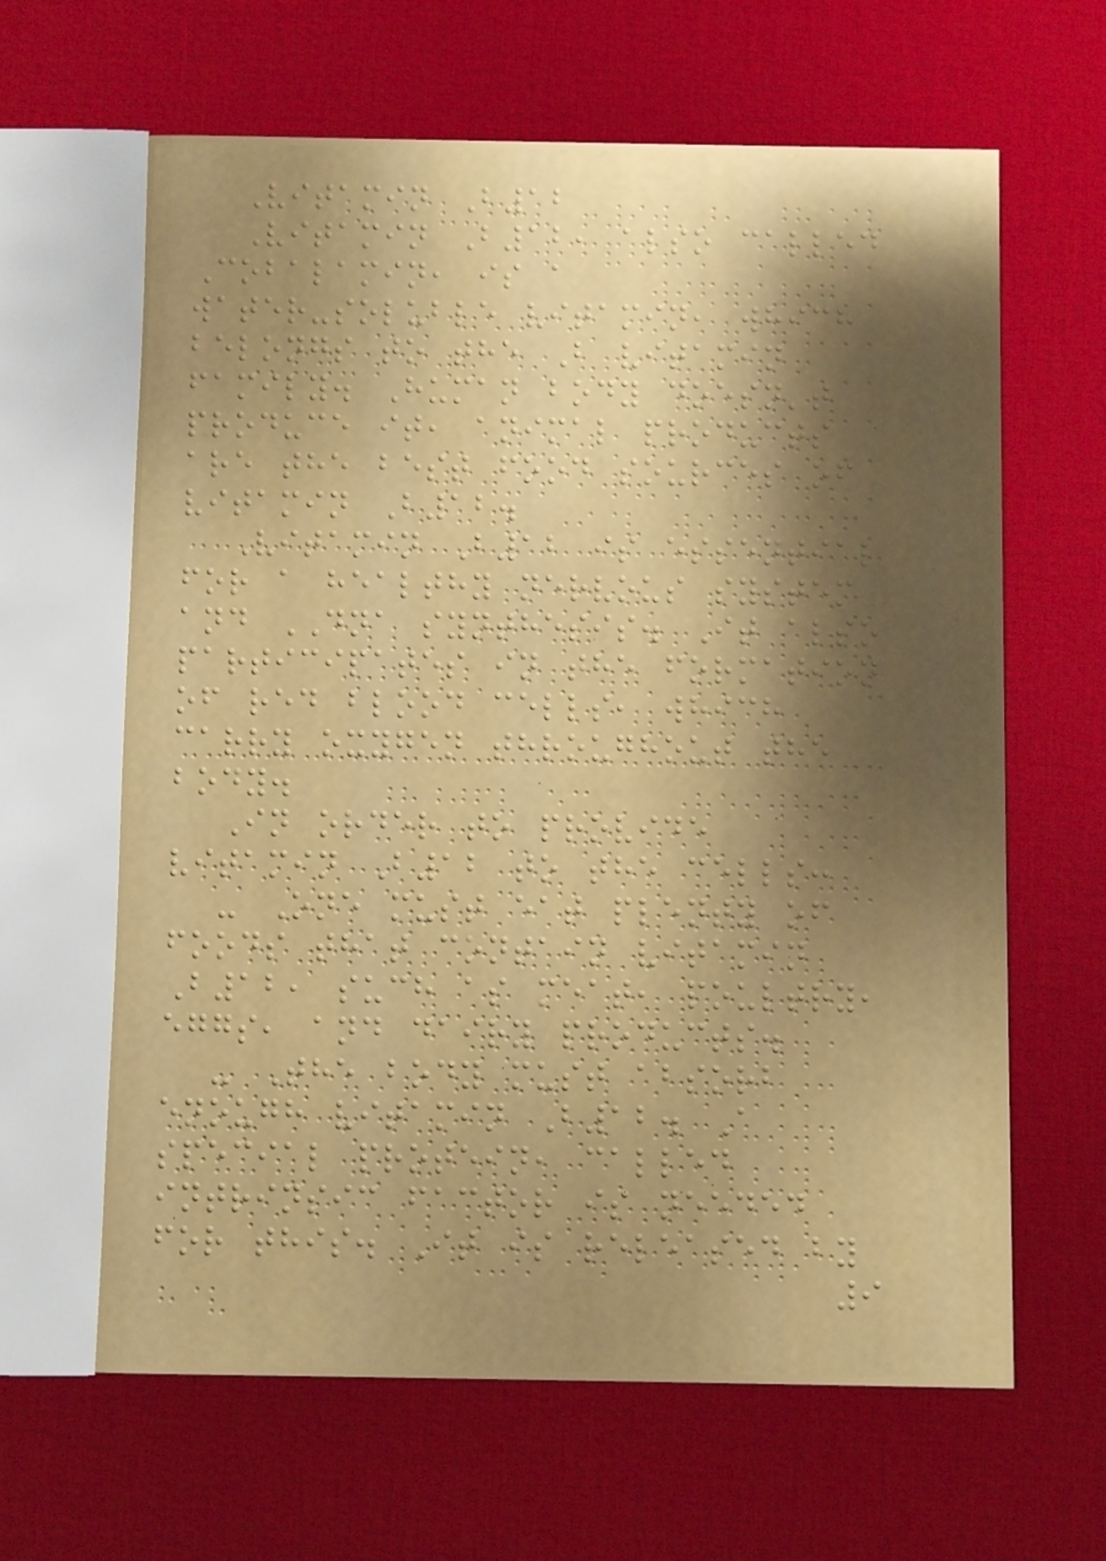Vitamin B12
Vitamin B12, also called
Cobalamin, is a
water-soluble vitamin, which
belongs to the B vitamin
family. Human body doesn't
produce it, animal products
are the best food sources of
vitamin B12.
Vitamin B12 is essential
for a healthy nervous system
and DNA synthesis. It also
participates in the formation
of red blood cells, which
carry oxygen throughout the
body.
In order to provide
vitamin B12 to the cells:
- One must eat plenty of
foods that contain vitamin
B12, such as meat, poultry,
eggs, and dairy products.
- The body must absorb
enough vitamin B12. A
special protein, called
intrinsic factor is needed
for this. It is released by
9
